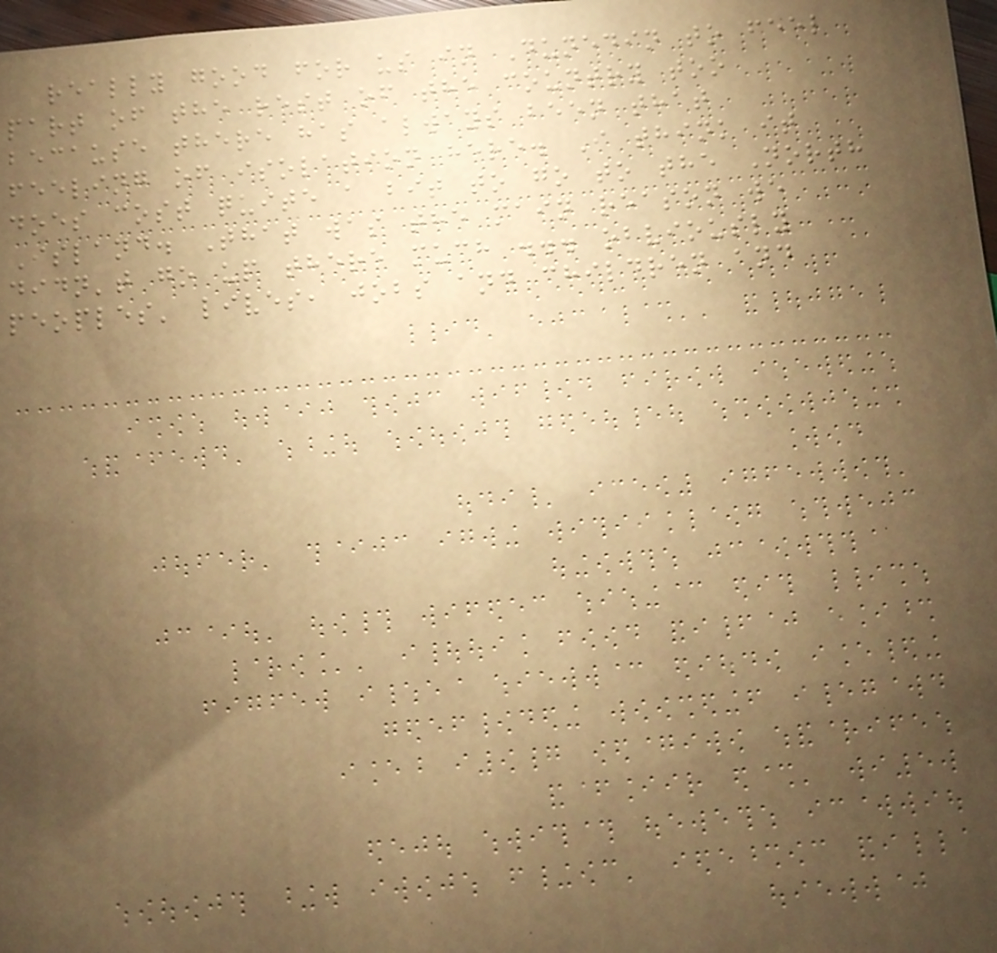really good for us in Dunedin to feel
part of the rest of the country too
because there has always been that
feeling of isolation here. I think it
does cost quite a bit to go to the North
Island. That was the main reason we
didn't go up there much ... obviously
peoples' lives, jobs and children and
